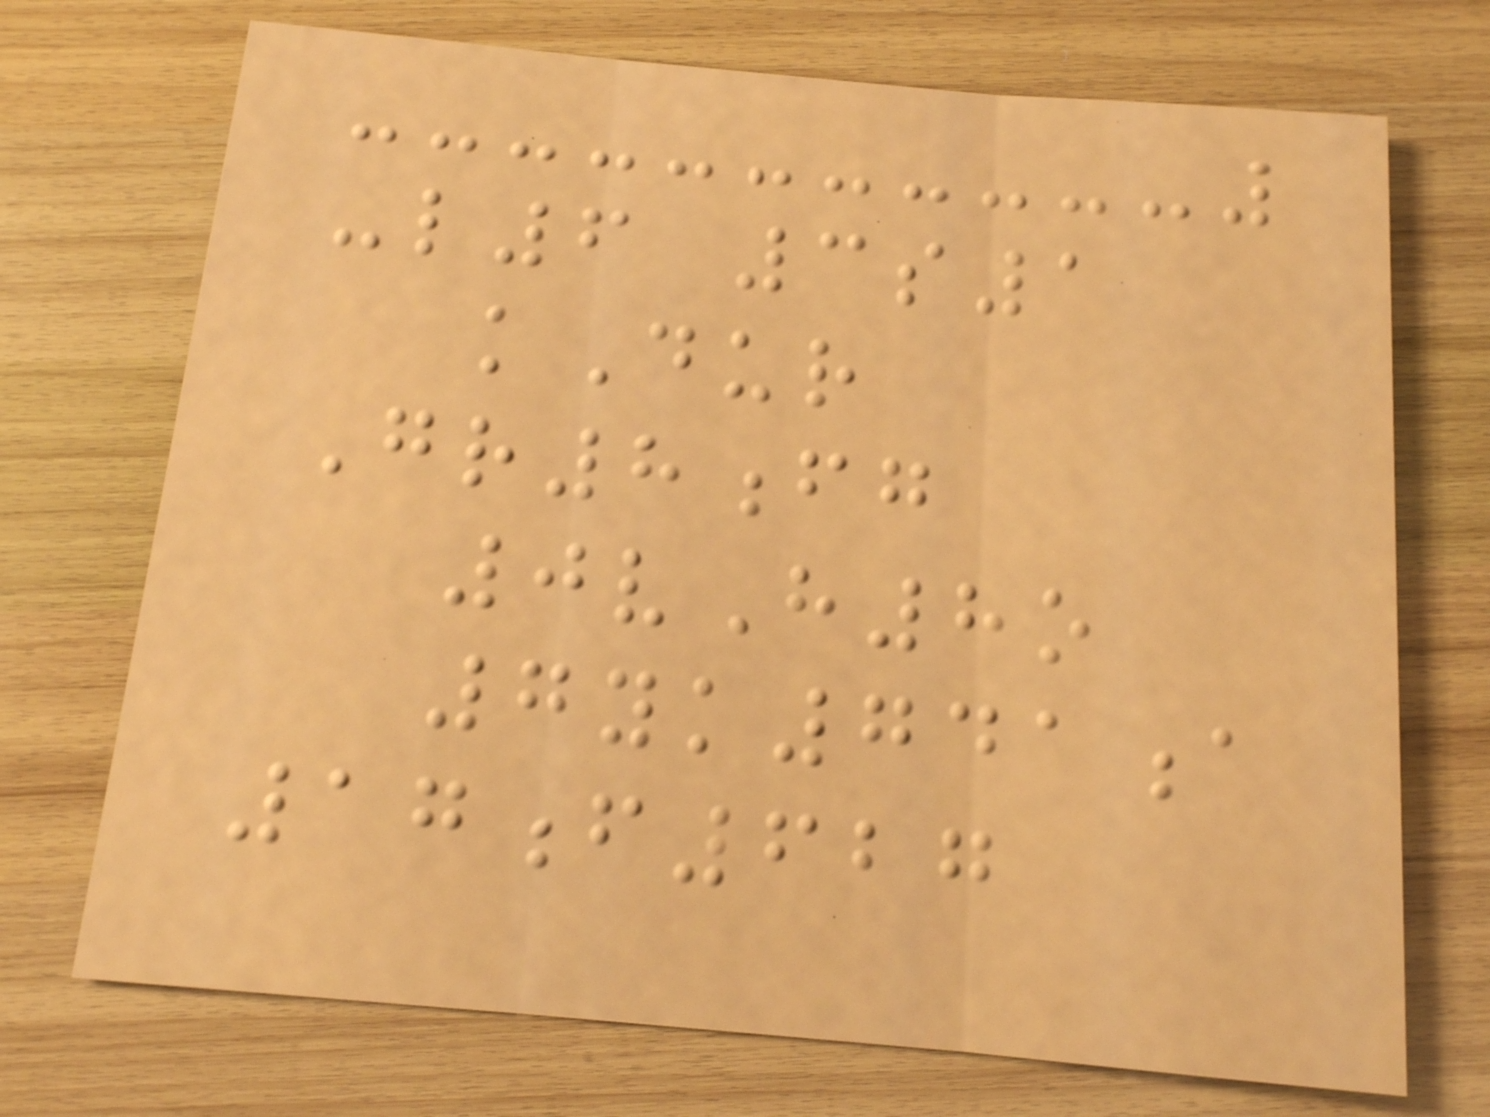-l6 3s1
kDur
Gr8fg
0vH8o
7yk741a
17f627
